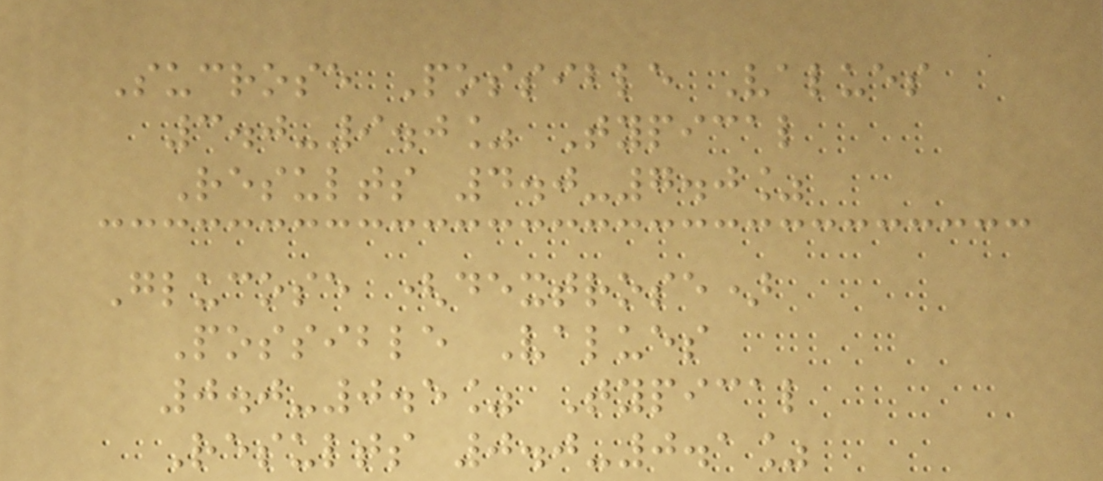Sucrose Possible Values
3.0-9.0% Typical
Results 4.0-7.0%
Glucose (dextrose)
Possible Values
0.0-0.5% Typical
Results 0.0-0.1%
